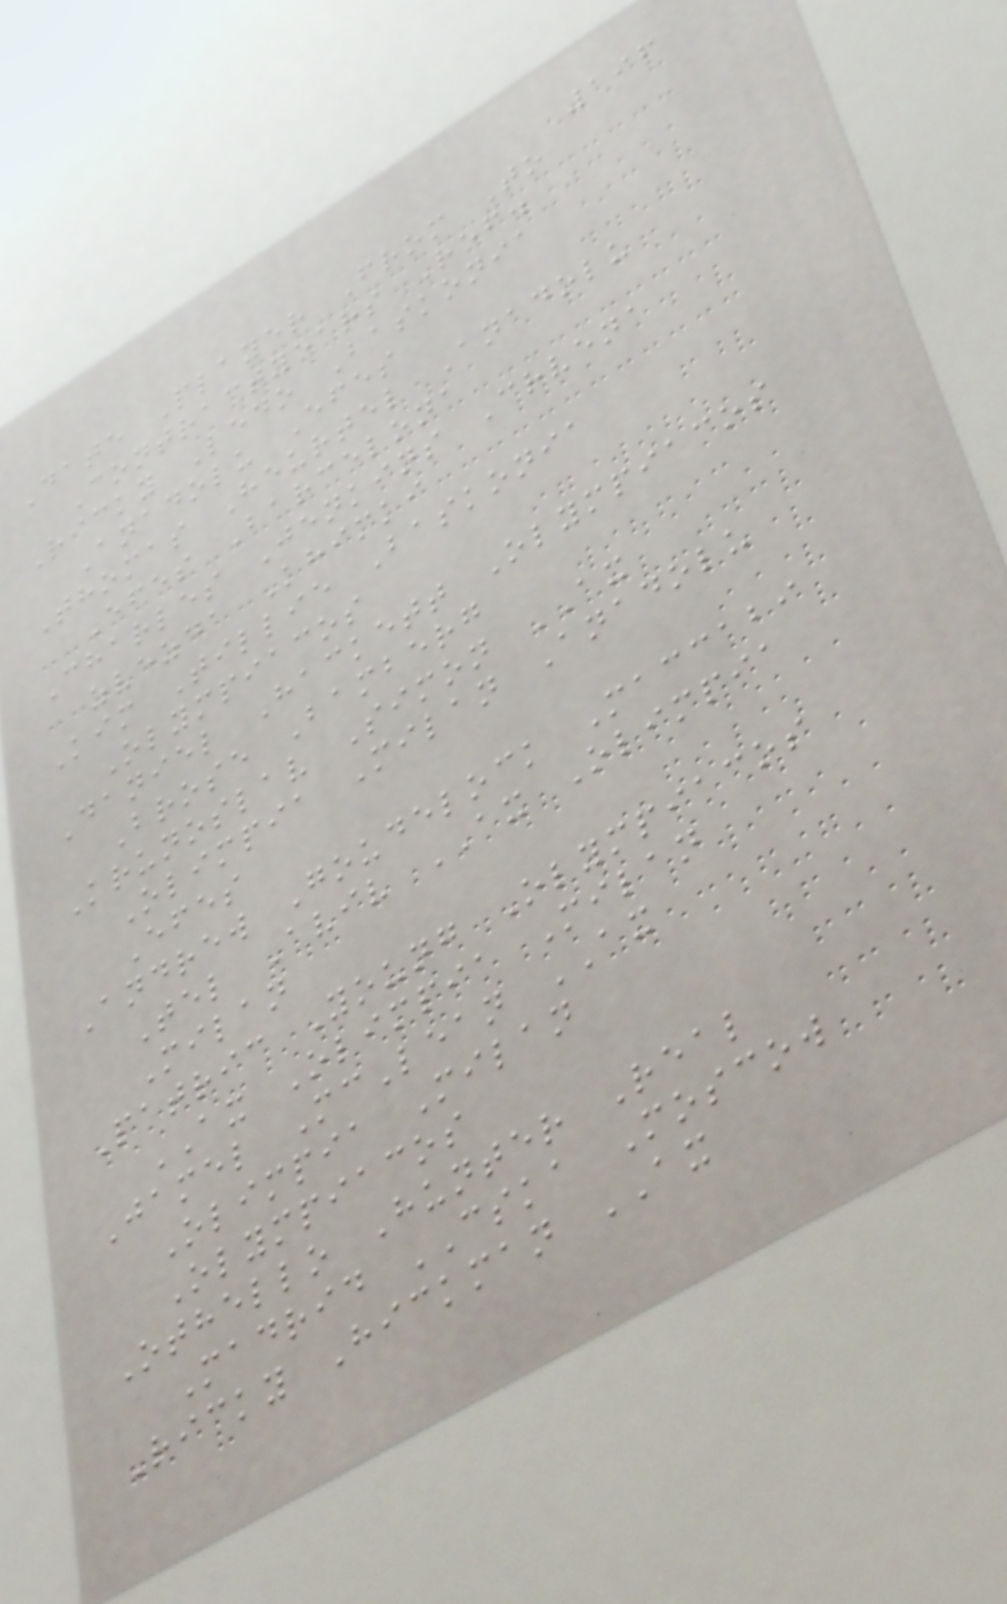196
Date Player From To
Contractyears Ref.
Ricky Ledo Baskonia
Anadolu Efes
Thomas Heurtel Anadolu
Efes Barcelona
Charles Jenkins Crvena
zvezda Khimki
Kim Tillie Baskonia
Olympiacos
Daniel Hackett Olympiacos
Brose Bamberg
Krunoslav Simon AX
Olimpia Milan Anadolu
Efes
Andrew Goudelock Maccabi
Tel Aviv AX Olimpia
Milan
Patric Young Olympiacos
AX Olimpia Milan
Jamel McLean AX
Olimpia Milan
Olympiacos
Othello Hunter Real
Madrid CSKA Moscow
Ricky Hickman AX
